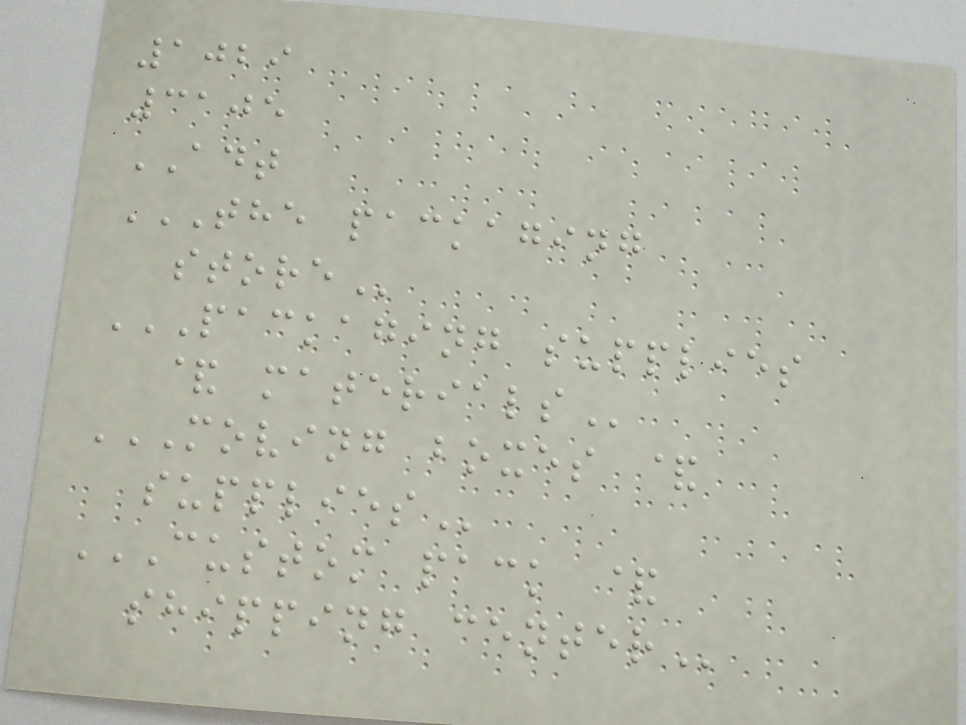1029
3105
ADT
THE PACKAGING
STORE
PACKAGING SUPPLIES
& MATERIALS
MOVING BOXES &
SUPPLIES
CUSTOM PACK &
SHIPPING CENTER
